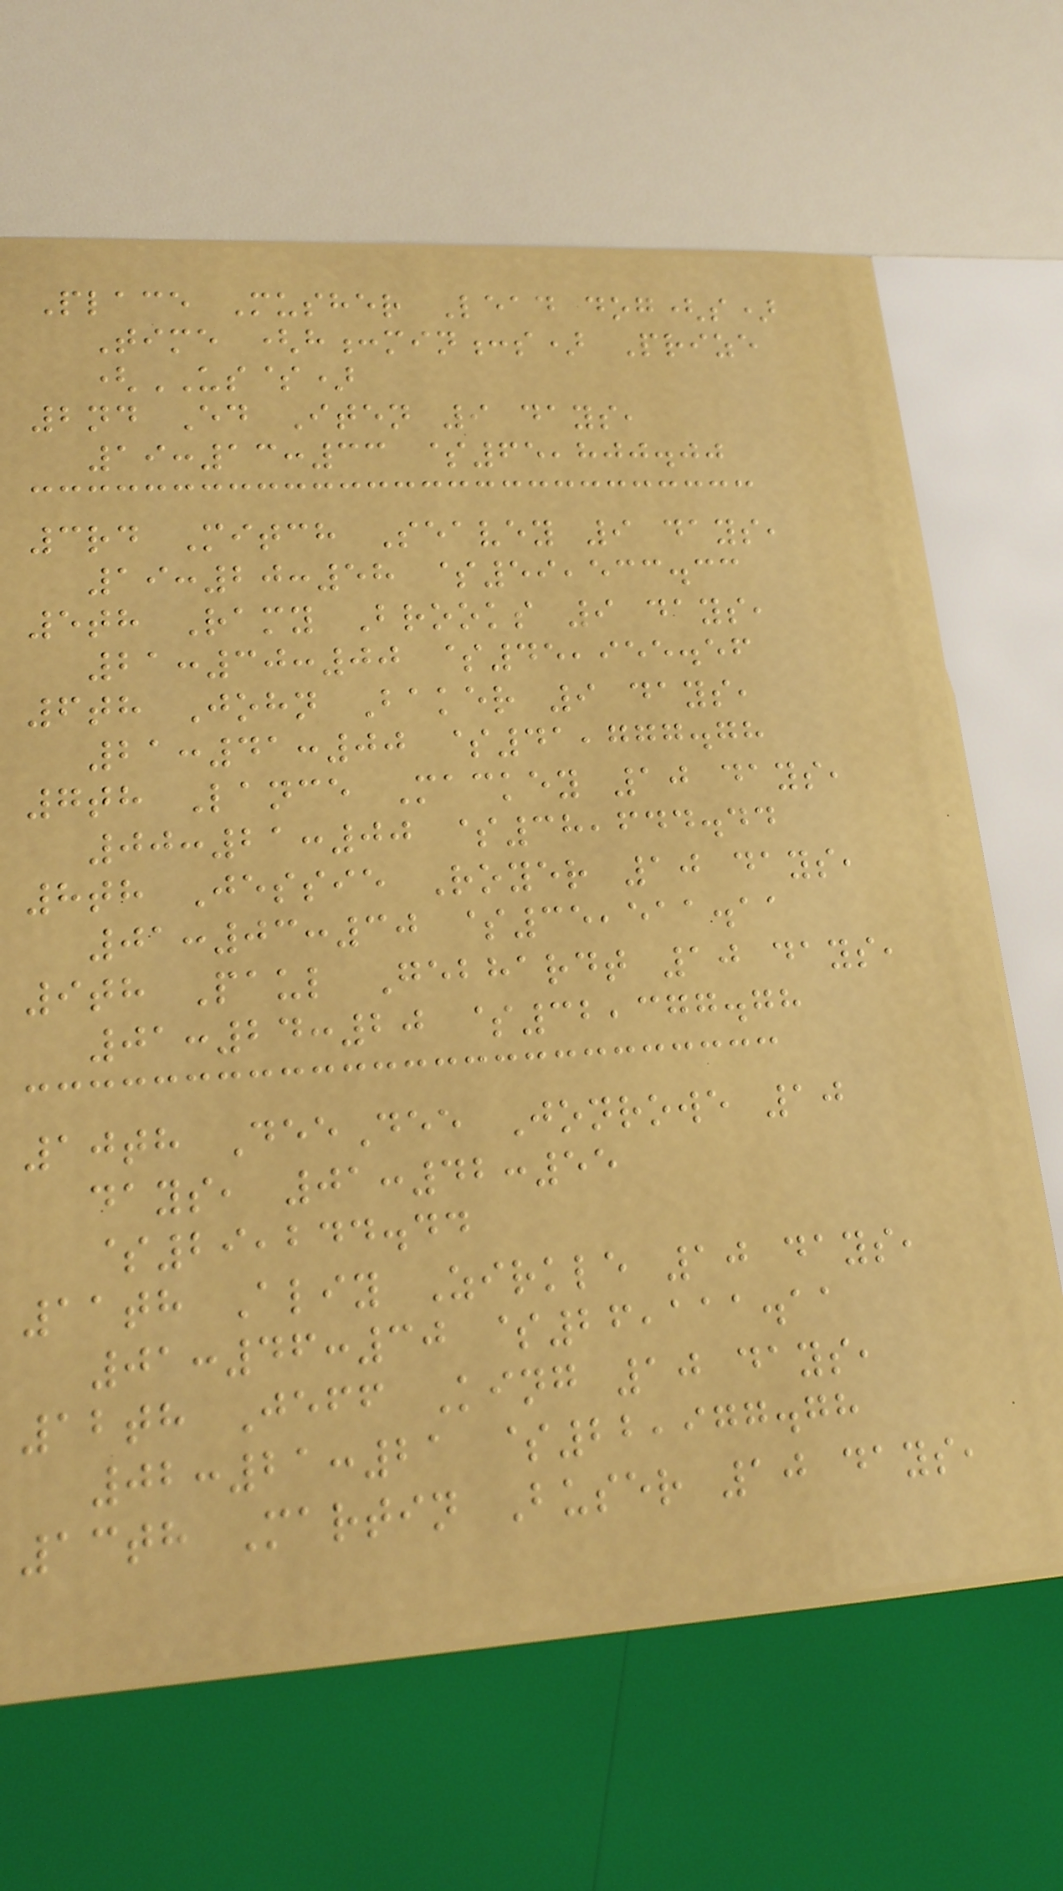Place Musher Lead dog(s)
Time (h:min:s) Prize
(US$)
2nd Ed Iten 9 days,
19:13:33 $65,800.00
3rd Mitch Seavey 9 days,
19:20:58 $59,533.33
5th Ramy Brooks 9 days,
21:30:00 $45,955.56
6th John Baker 9 days,
21:41:00 $41,777.78
7th Lance Mackey 10 days,
00:21:00 $38,644.44
8th Jessie Royer 10 days,
01:03:30 $35,511.11
9th Paul Gebhardt 10 days,
01:24:20 $32,377.78
10th DeeDee Jonrowe 10
days, 01:42:55
$29,244.44
11th Aliy Zirkle 10 days,
01:46:30 $26,111.11
12th Jeff King 10 days,
02:21:21 $22,977.78
13th Martin Buser 10 days,
